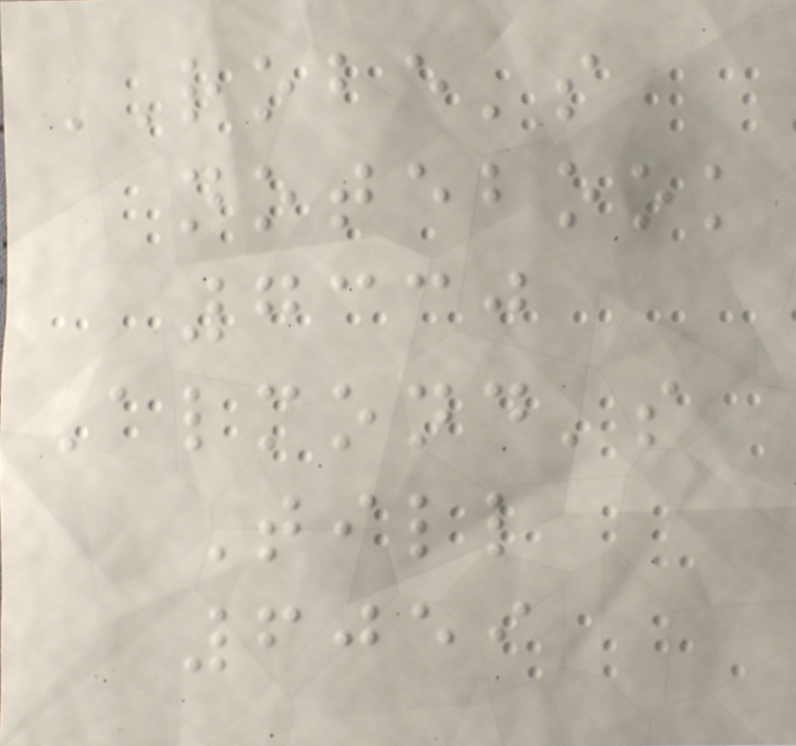ROBE's
notebook
7330
Almond's
Till
6059
